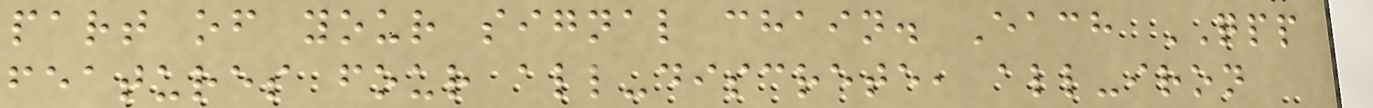part of your signal chain. Each QPP
features four all-discrete, all-iron
